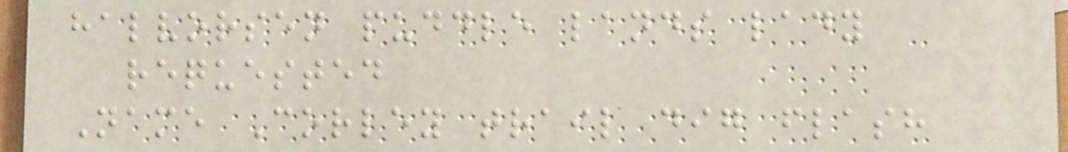halvorsen puddle lands lady
requested
Name Corley trail dig flash
